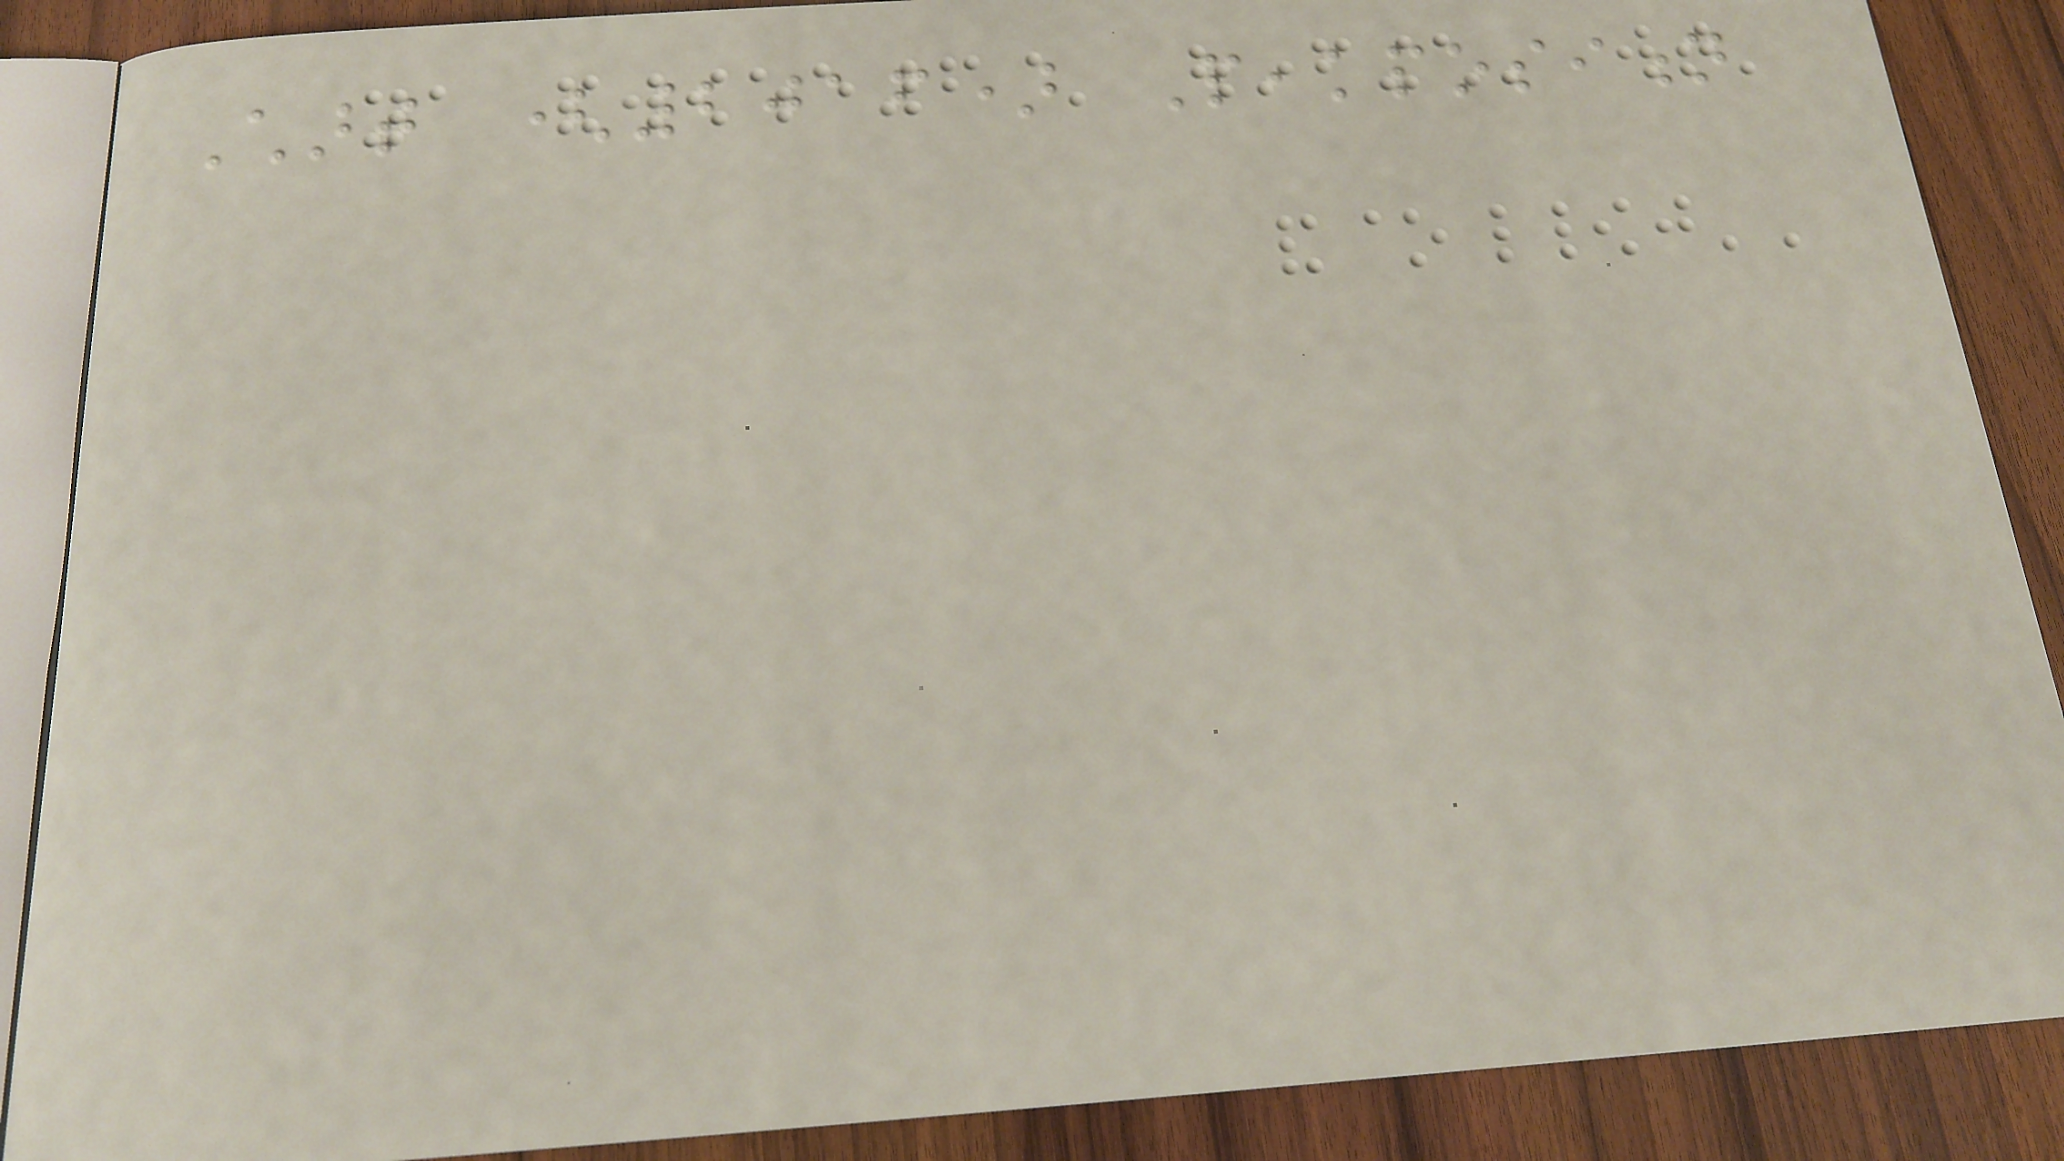Chart (2016) Peakposition
